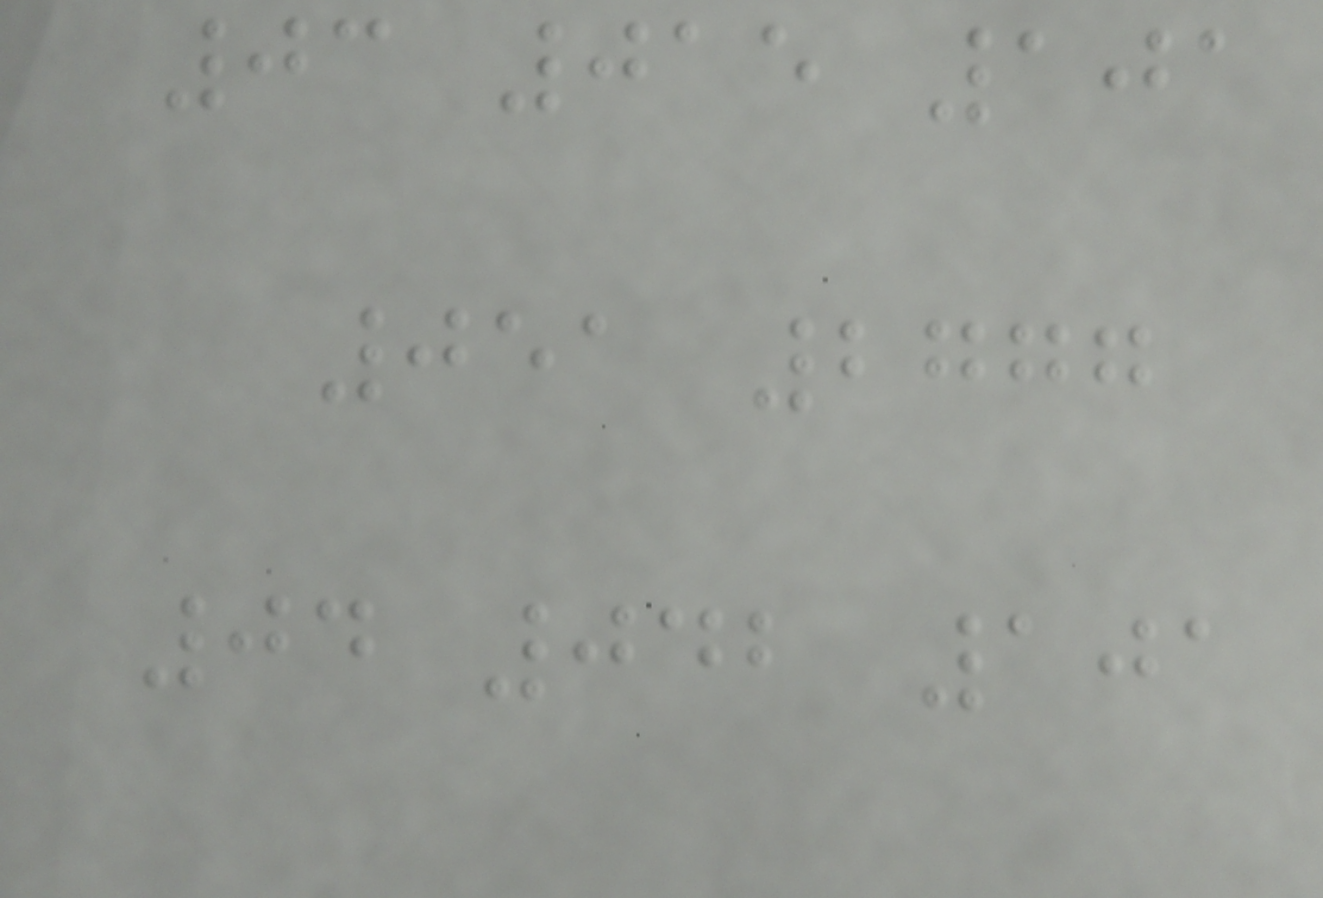03 015 101
051 2777
04 042 101
